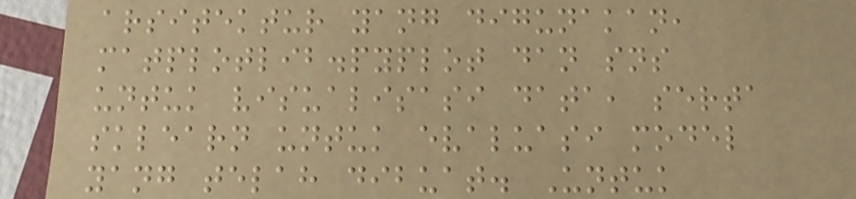arsitektur yang digunakan,
matplotlib.pyplot dan sns
untuk visualisasi data, serta
sklearn untuk evaluasi model
yang telah dibuat. Untuk
